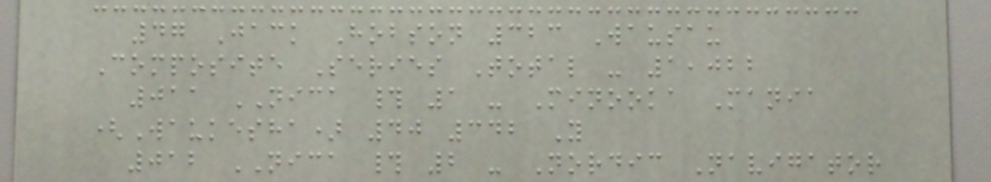47 Jack Hobson 323 Wausau
Composite Series Total - 1,022
011 NICA # 1 - Minooka Mania
(Waukesha) 40 342 Y
012 NICA # 2 - Nordic Navigator
